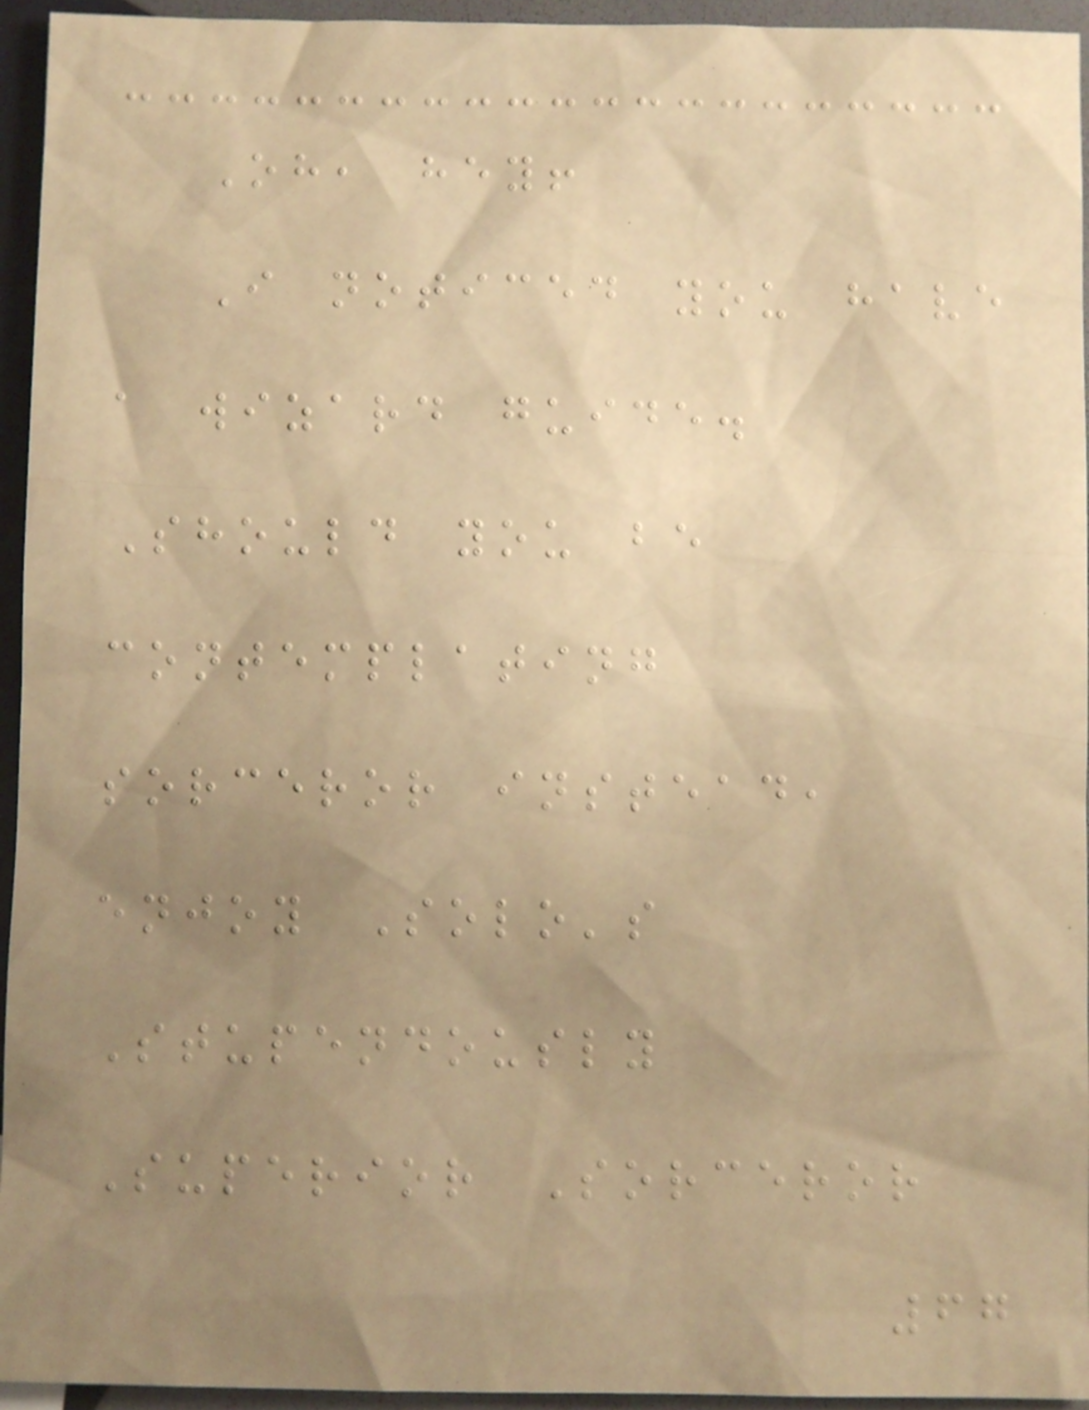Oh, hey!
I noticed you have
a wizard guide.
Should you be
contemplating
sorceror instead,
enjoy Solo's
Stupendously
Superior Sorceror
67
